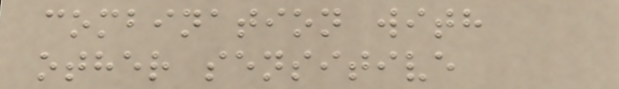combination with
other sensitive
